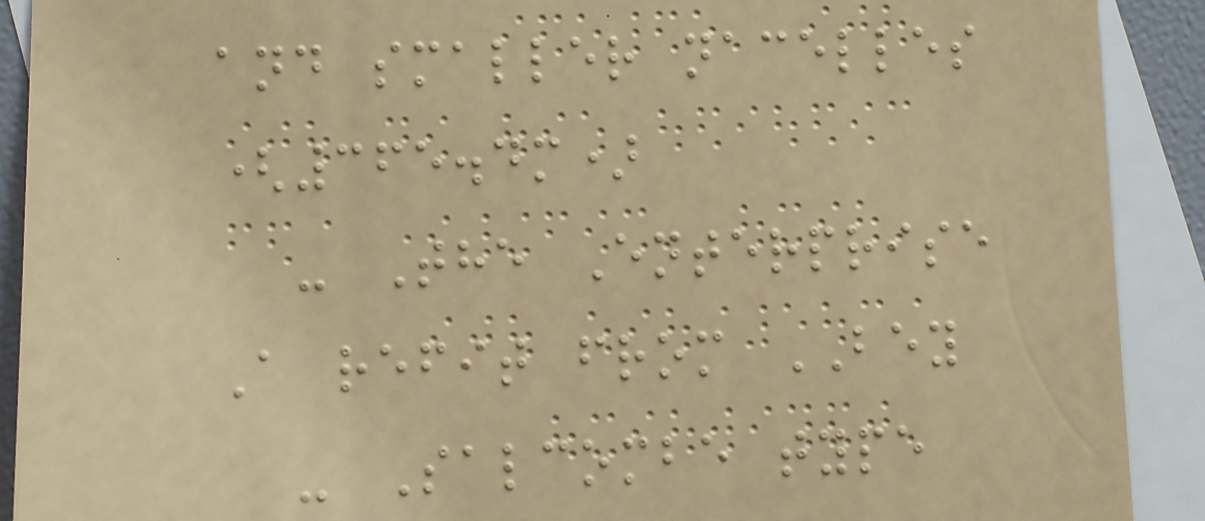and smaller nacelles
(365.4m)
- The Enterprise
A refit from BEY
- Salcombe type
